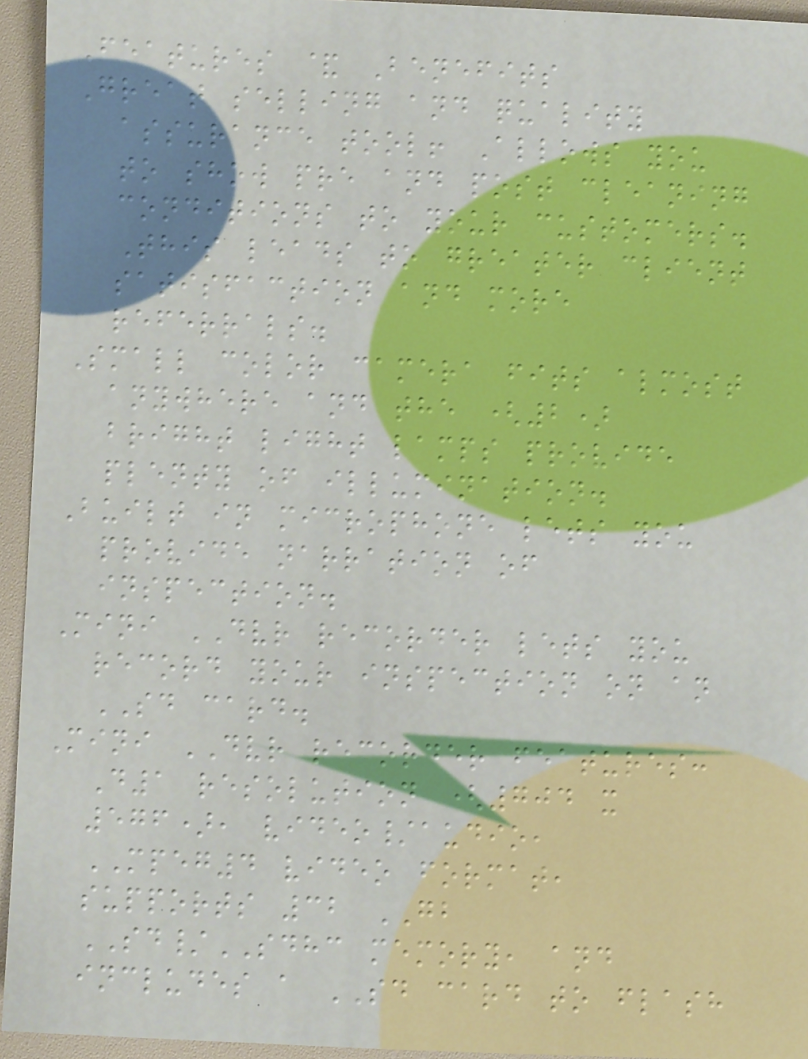Features & Benefits
Great selling and quality
assurance tool! Allows you
to show pre and post cleaning
conditions to your customers.
This leads to greater client
satisfaction and more
referrals.
Small color camera fits almost
anywhere and the (2)
bright light lamps provide
plenty of illumination.
Built in microphone lets you
provide narration of
inspection.
Mini DVR recorder lets you
record your inspection on an
SD card.
Mini DVR recorder features:
D1 resolution (704 x
576), video/audio,
MPEG4 video format,
supports 32 GB
SD/SDHC memory, and
includes a SD card to flash
